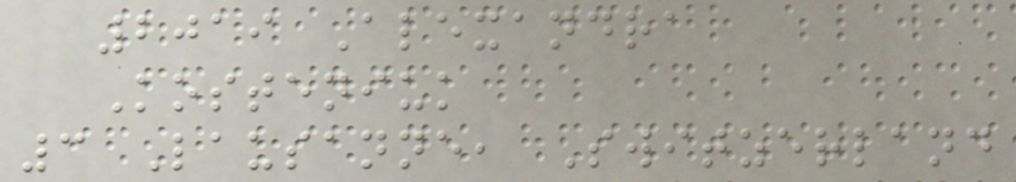2019 Alexandra
Kosteniuk
3 Lausanne, Switzerland
